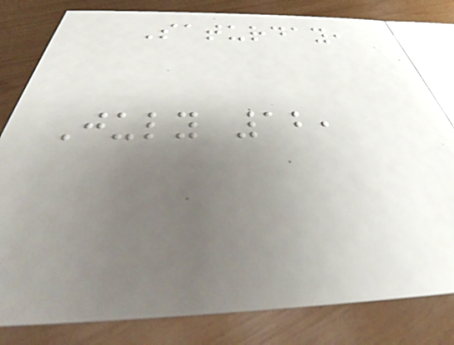Saturday,
July 12,
